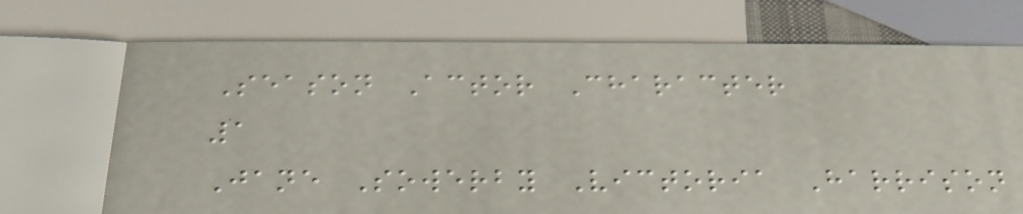Season Actor Character
1
Jane Sowerby Victoria Harrison
